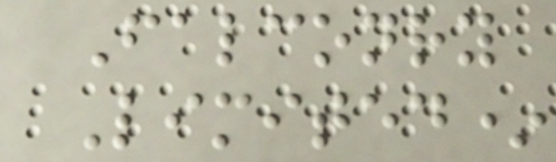Falconry
Limited*
